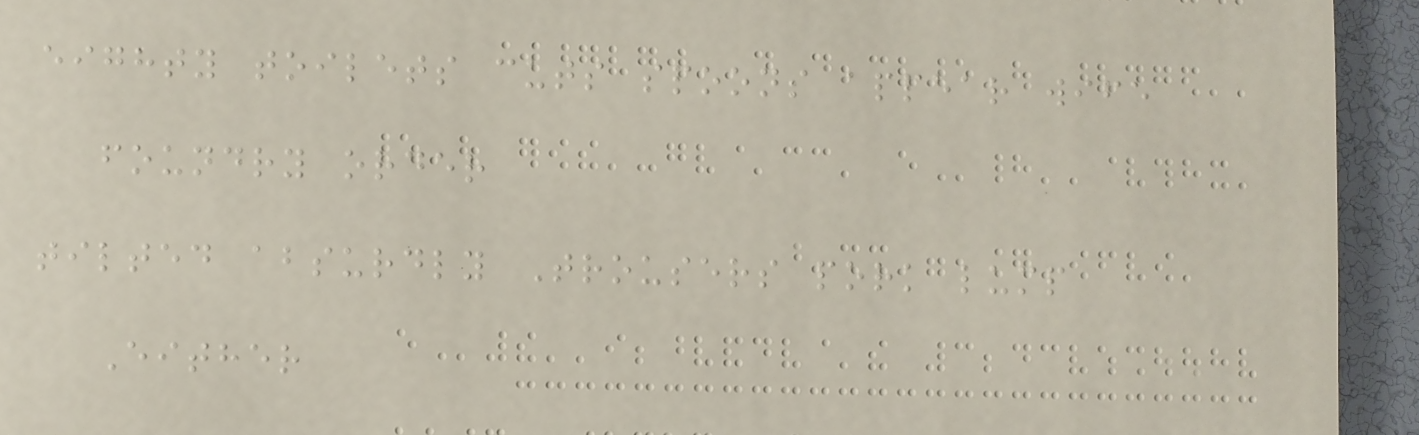eighty toilets cuts spoons appear wife
foundry order
tilted absurdly Trousers pork lump
Either
